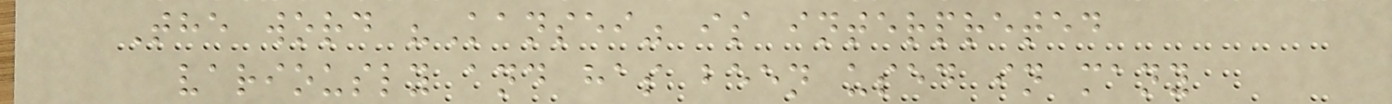The word "Kansei" is interpreted
variously and has been used in many
